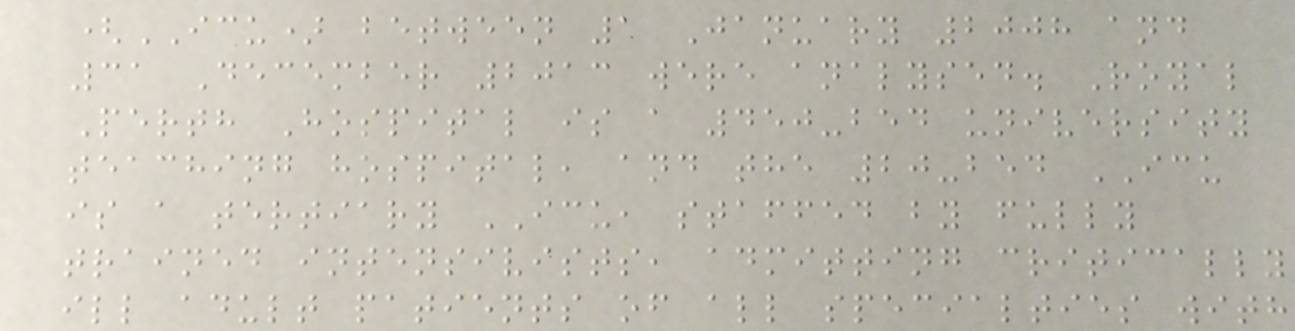(ICU) between 1 January 2008 and
31 December 2013 were analysed. Royal
Perth Hospital is a 450-bed university
teaching hospital, and the 20-bed ICU
is a tertiary ICU, staffed by fully
trained intensivists, admitting critically
ill adult patients of all specialties with
